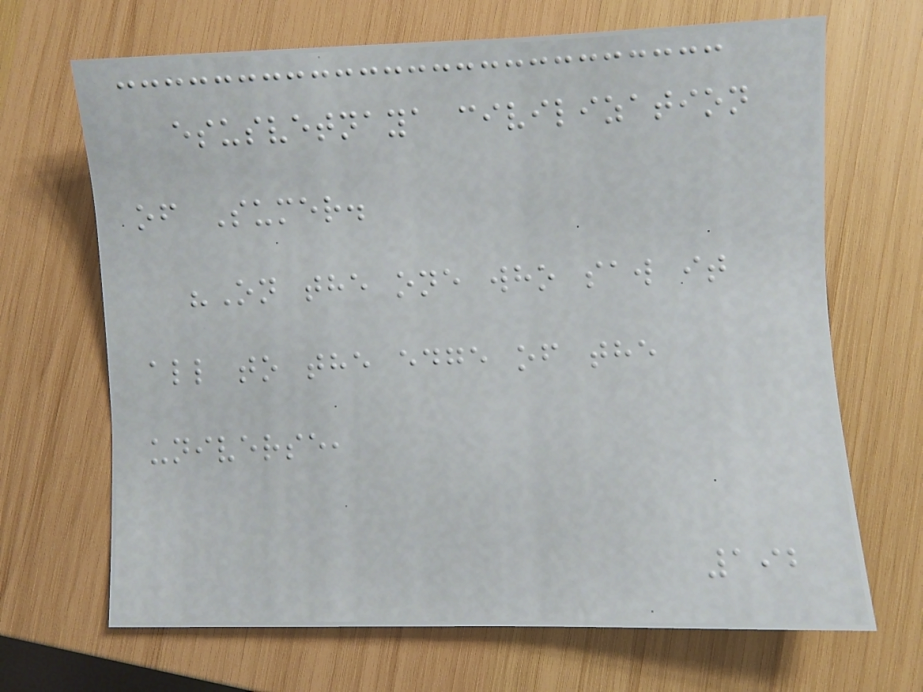esusvetnaya civilization
of Sumer.
"On the one who saw it
all to the edge of the
universe,
192
